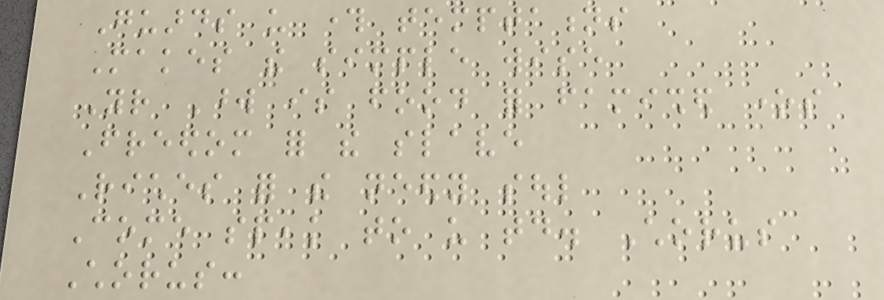Guards us through temptations
Makes the simple wise
Your Word is food for famished ones
Freedom for the slave
Riches for the needy soul
Come speak to us today. Chorus
Chorus:
